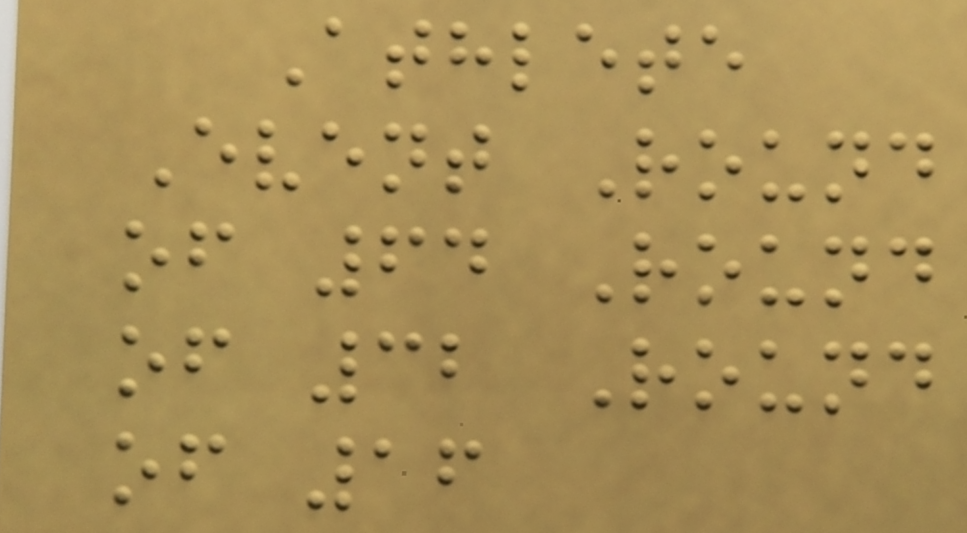Athlete
Event Round
of 64 Round
of 32 Round
of 16
